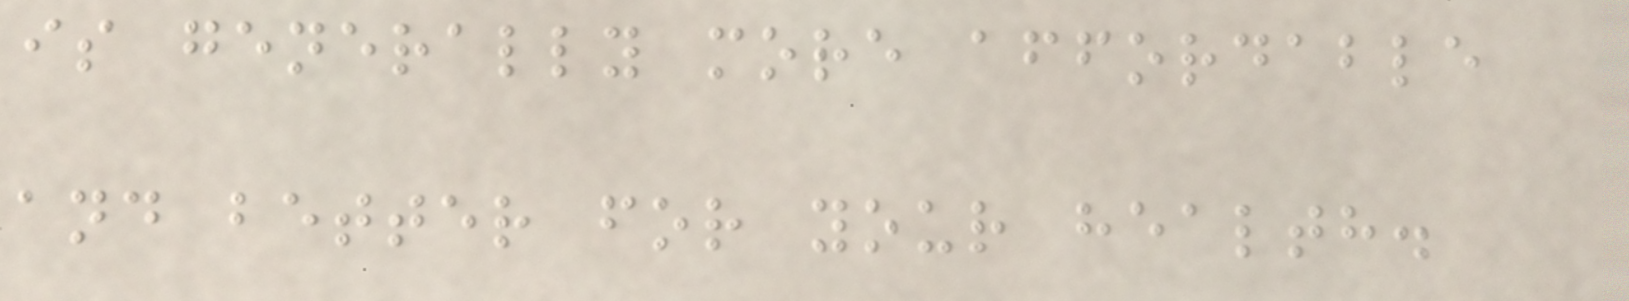is generally more affordable
and better for your health.
